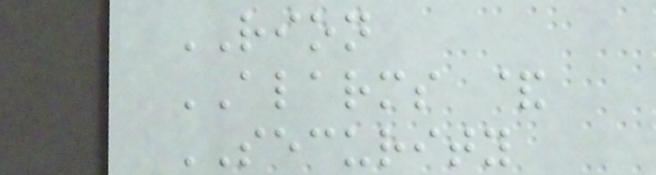RION
ALARMS &
SECURITY
